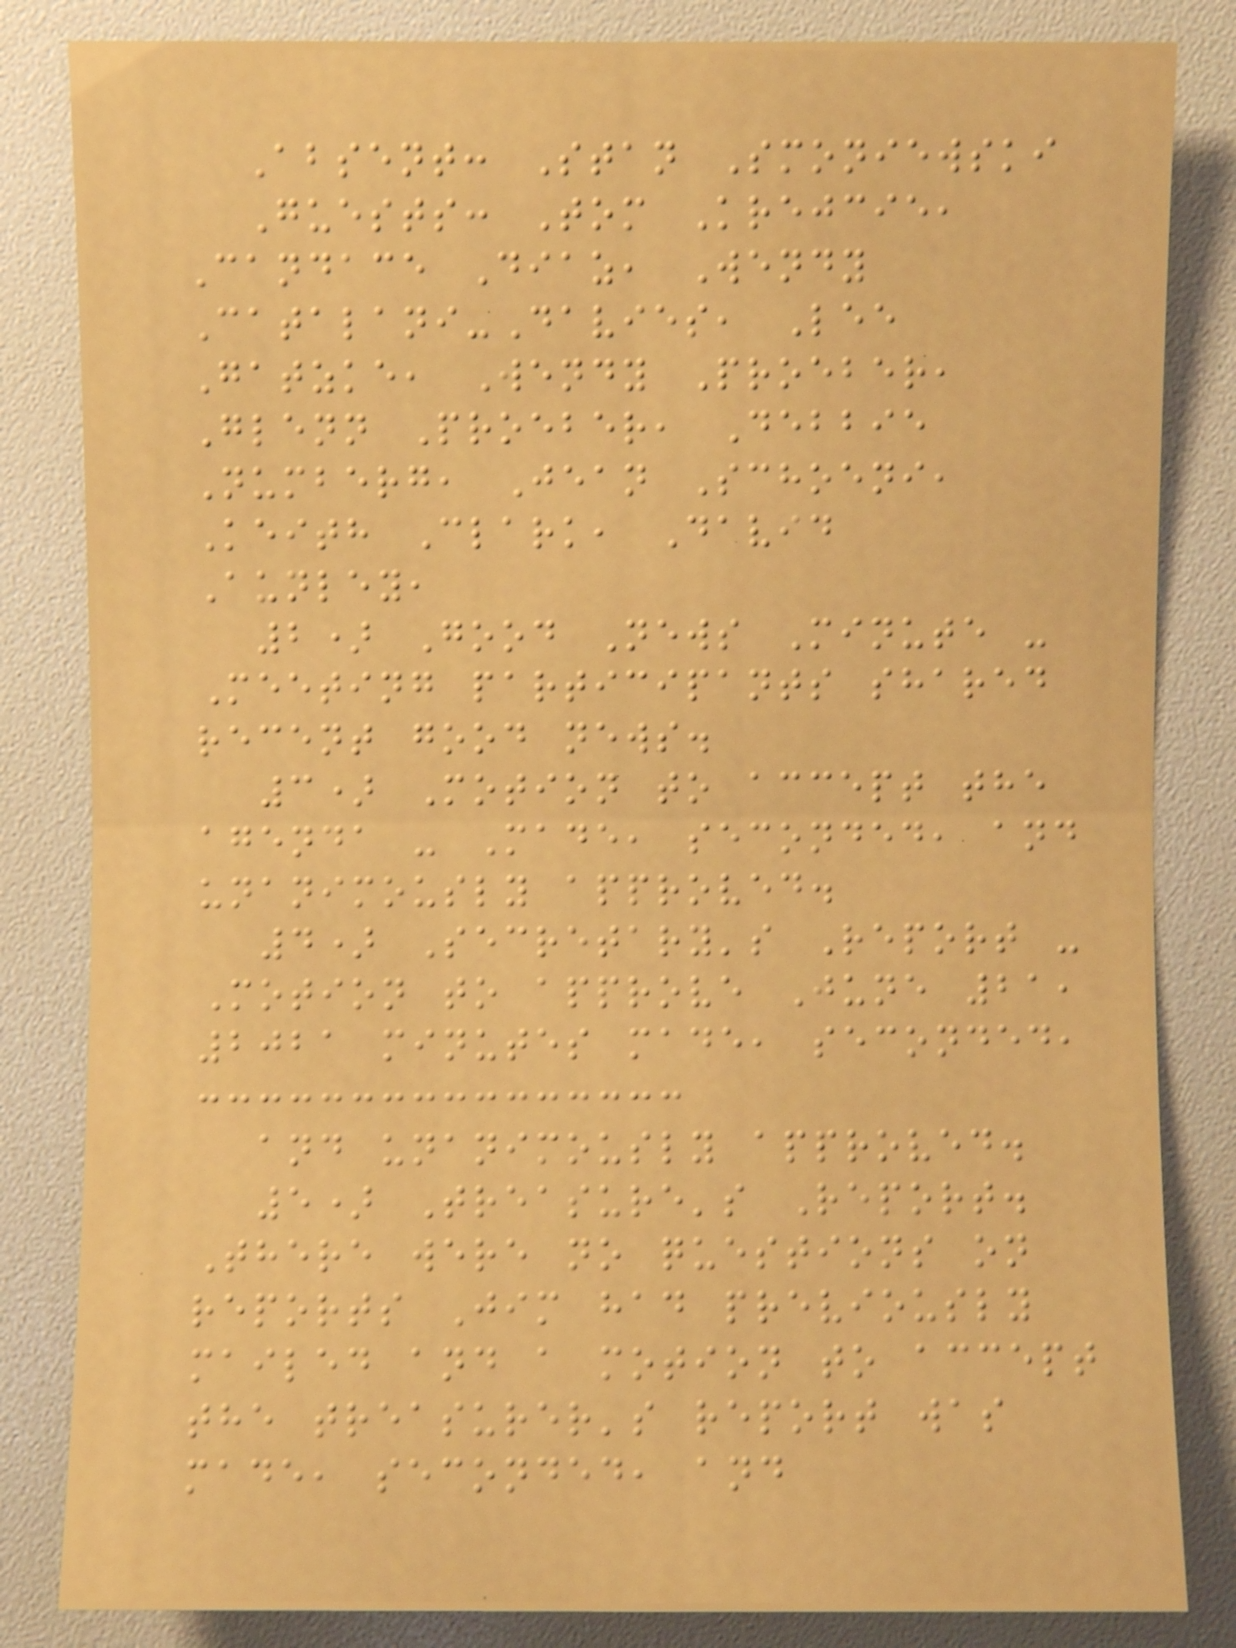Absent: Stan Smoniewski
Guests: Tom Krejcie,
Candace Diaz, Wendy
Catalani-Davies, Lee
Gatzke, Wendy Proeber,
Glenn Proeber, Debbie
Numberg, Jean Schoeni,
Keith Clark, David
Aunley,
2) Good News Minute -
Meeting participants shared
recent good news.
3) Motion to accept the
agenda - Made, seconded, and
unanimously approved.
4) Secretary's Report -
Motion to approve June 21,
2021 minutes made, seconded,
and unanimously approved.
5) Treasure's Report.
There were no questions on
reports Jim had previously
mailed and a motion to accept
the treasurer's report was
made, seconded, and
